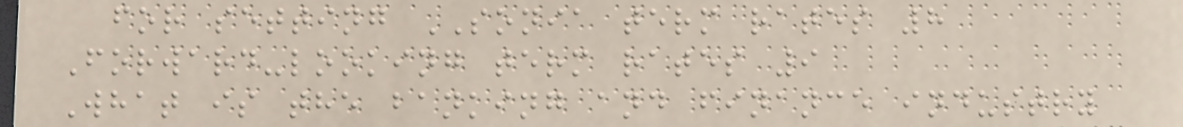for setting SONIA term rates 8
Forward-looking term rates 9
What is the banking and finance industry
